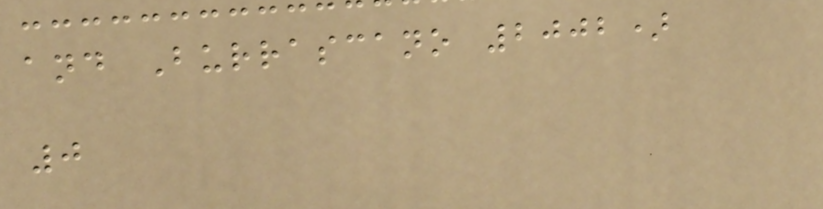and Burrascano 2002)
0
